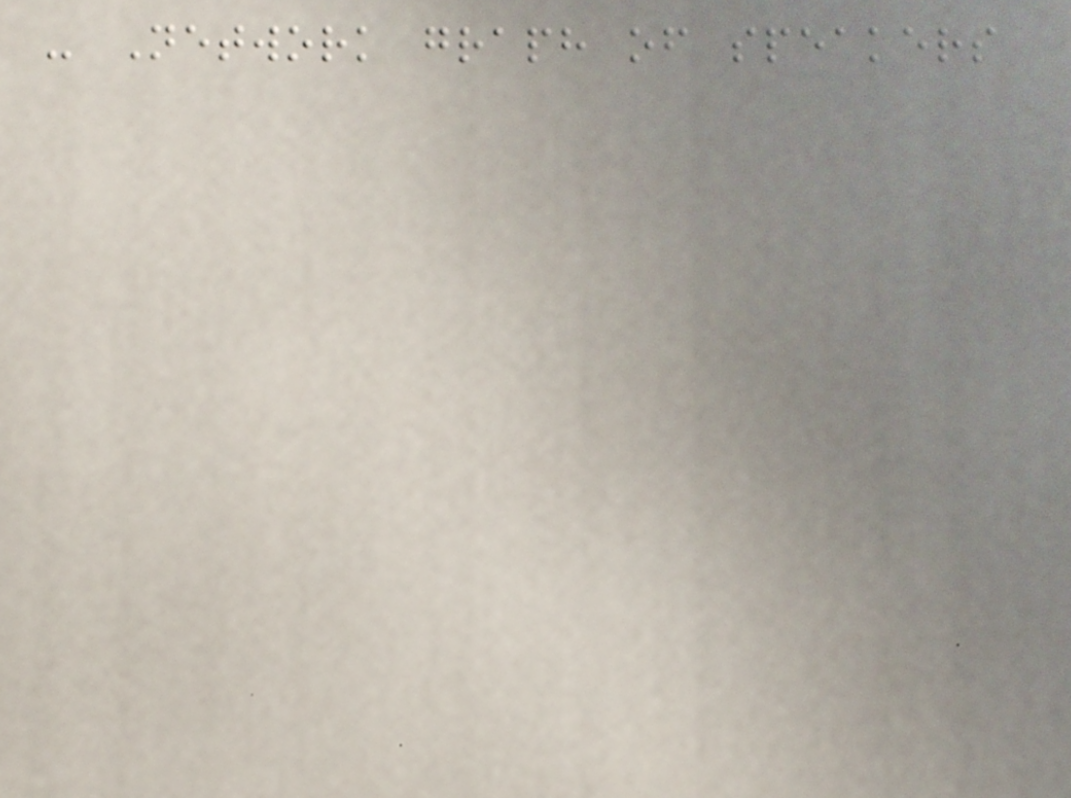- Network graph of speakers
